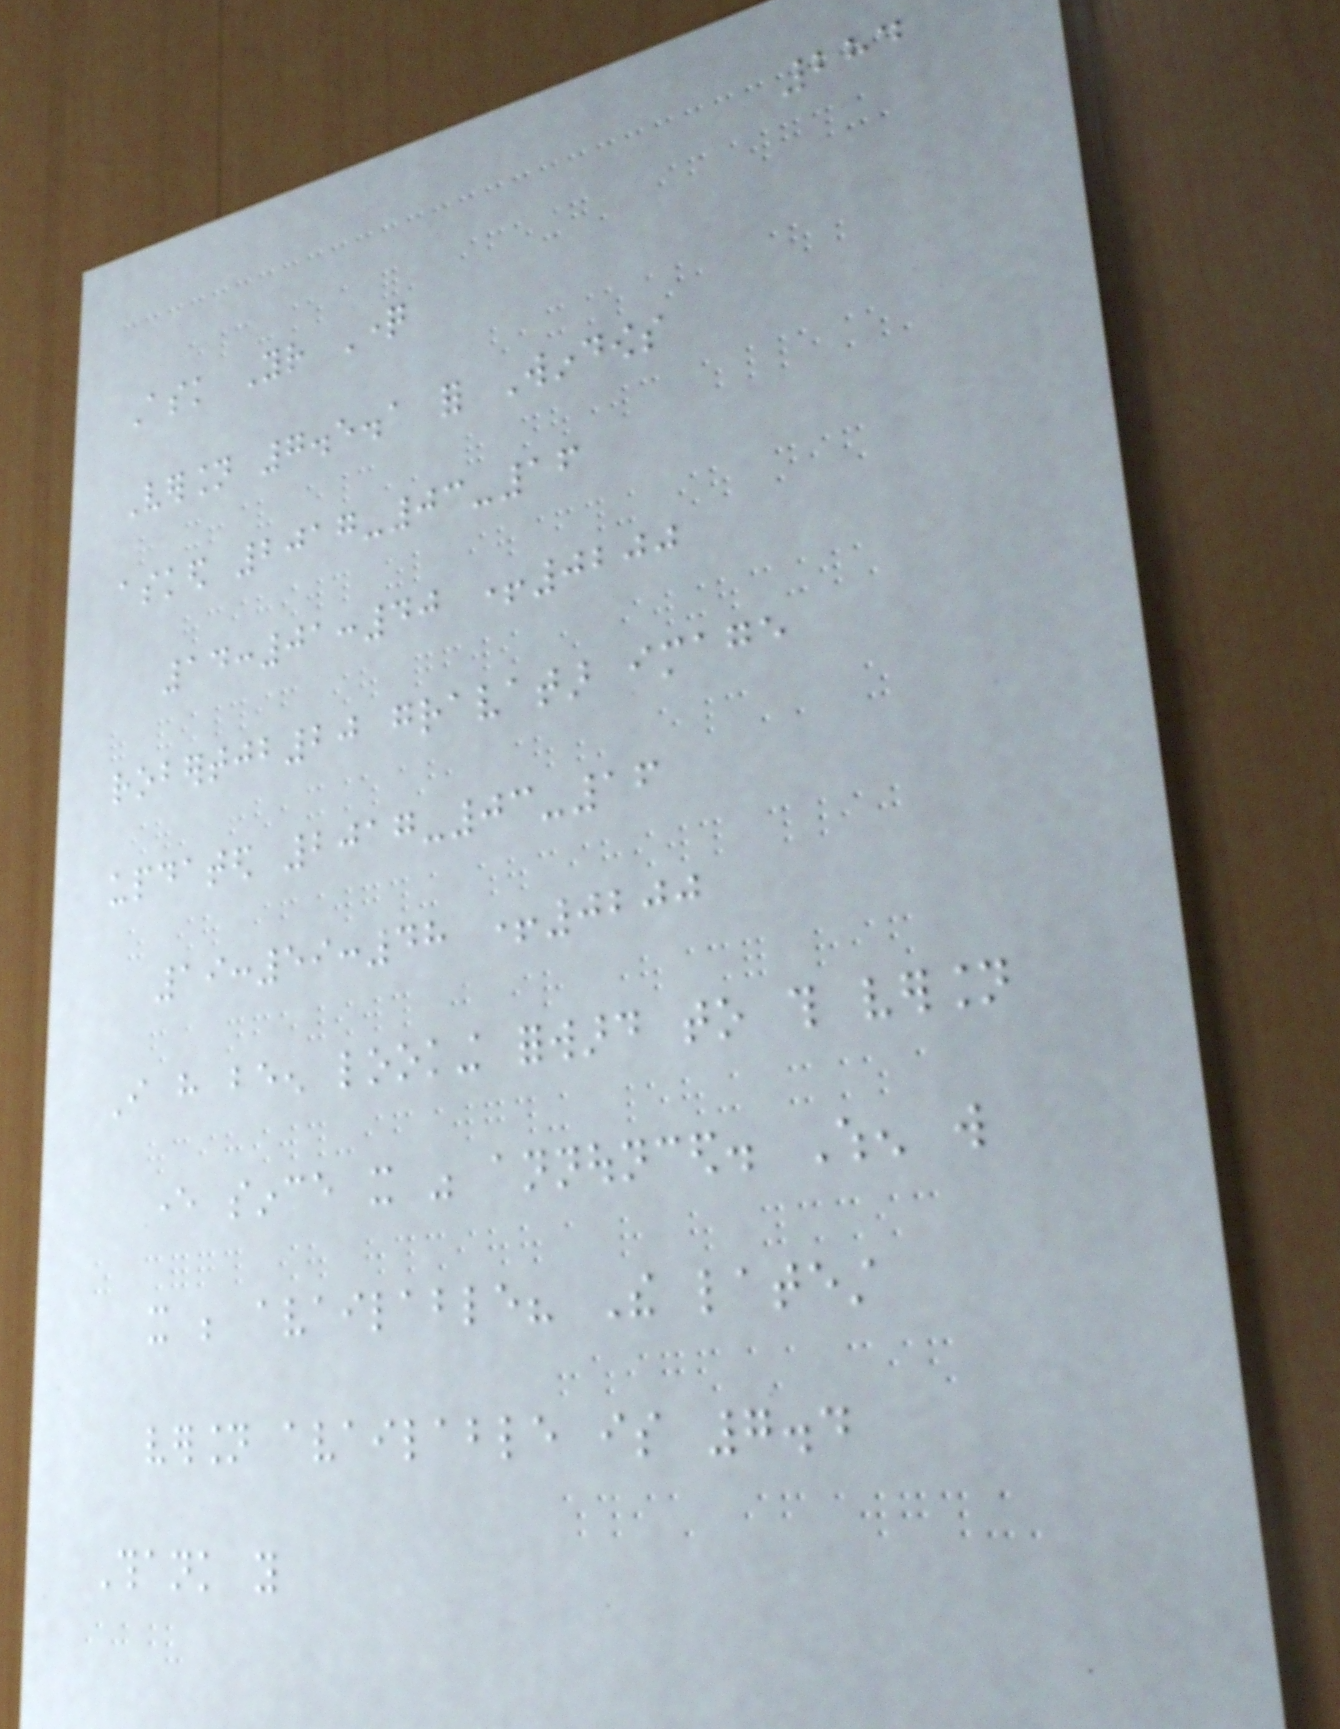284
Ask Your Question
Version 7.5.1 for Windows
asked 2017-03-16
14:01:40 +0200
robertjb20 gravatar image
updated 2017-03-16
19:59:48 +0200
I have been looking forward to this version
ever since it was announced. When will
it be available? The latest
version available is 7.4
Thank you
